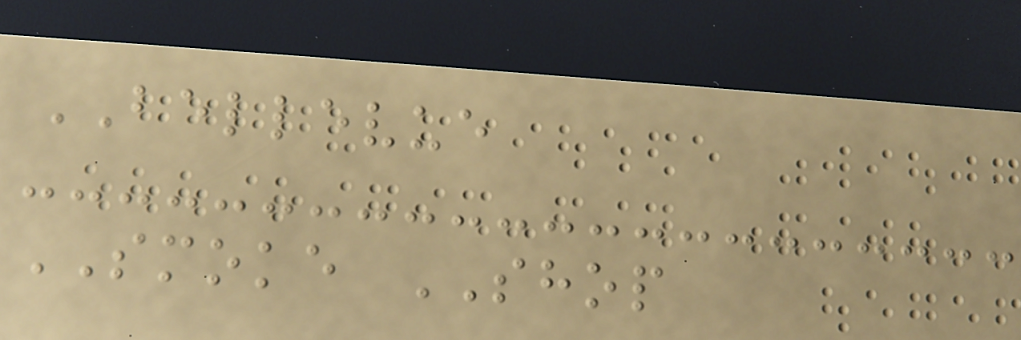BELLEVUE
SMOKE SHOP
